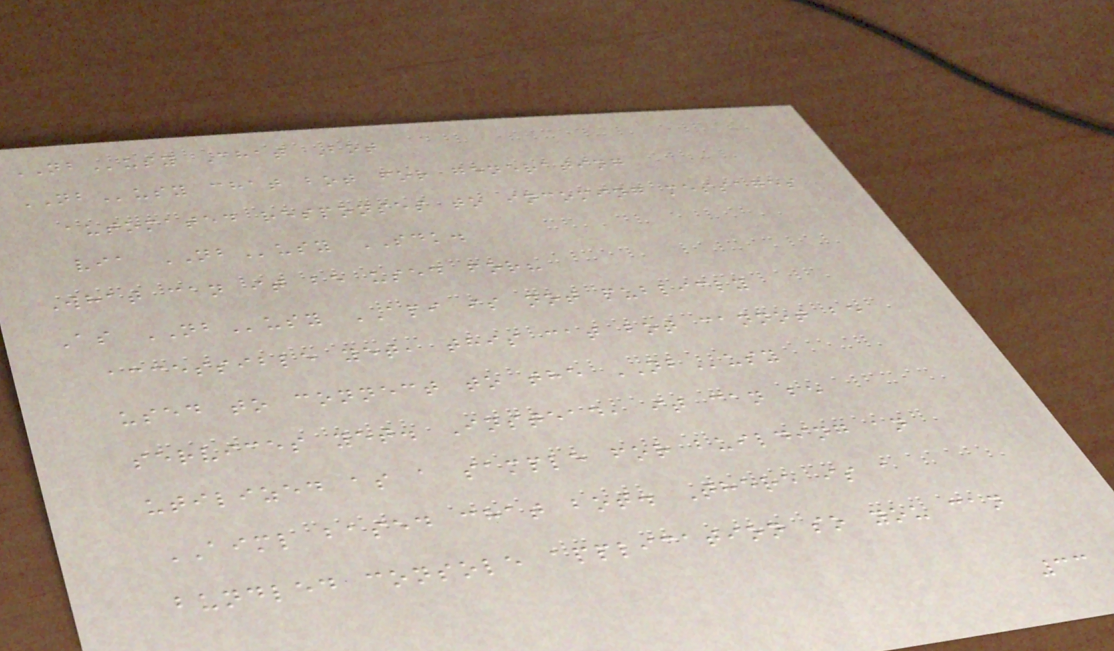NBusy Chat Bot
NBusy chat bot for generating
automated responses to incoming messages
via NBusy SDK.
What can it be used for?
As NBusy API is not publicly
accessible yet, this cat bot cannot be
used to connect to the NBusy
services yet. Instead, it can be
utilized as a sample for building an
AIML based chat bot. There is a
bundled console application so you can
33
